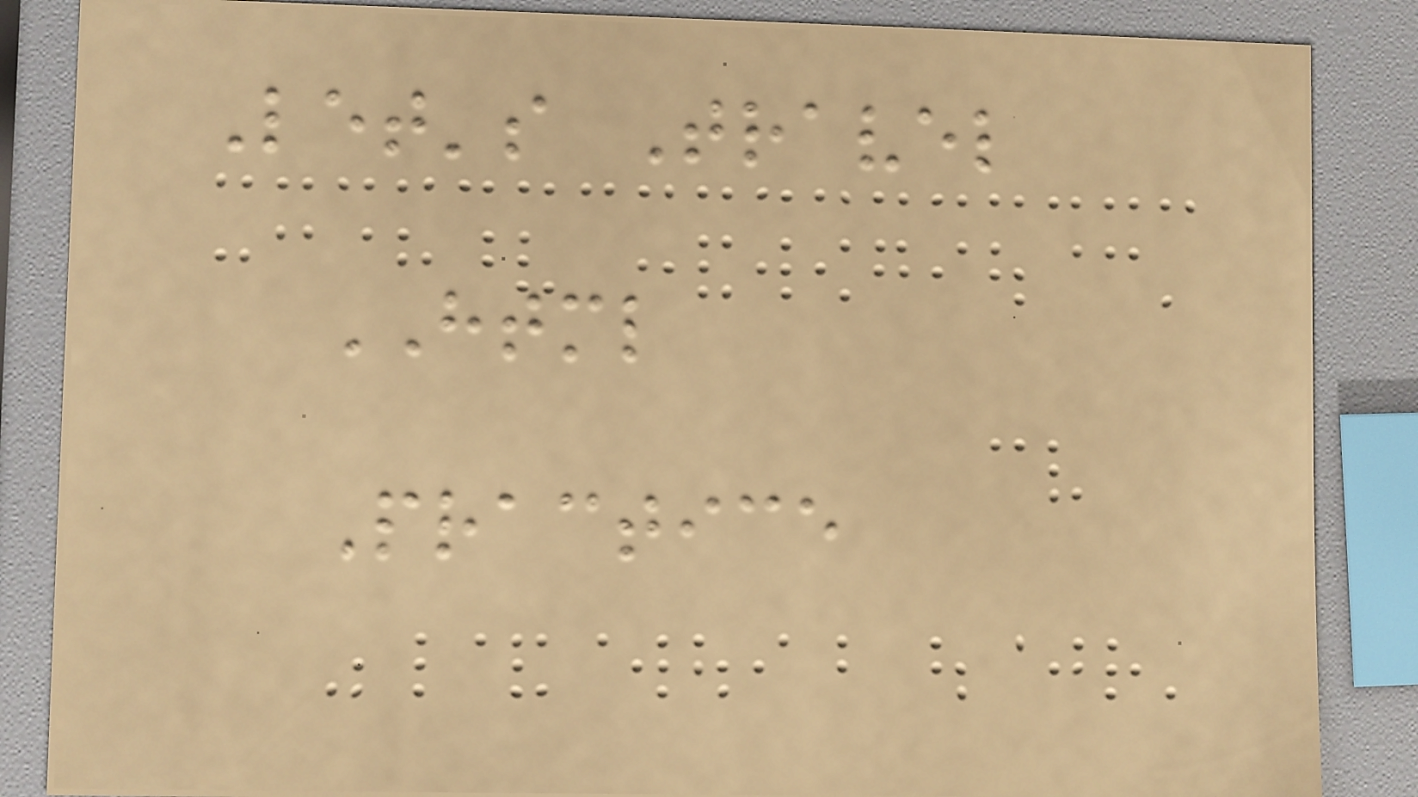Let's Travel
HTML
Practice
